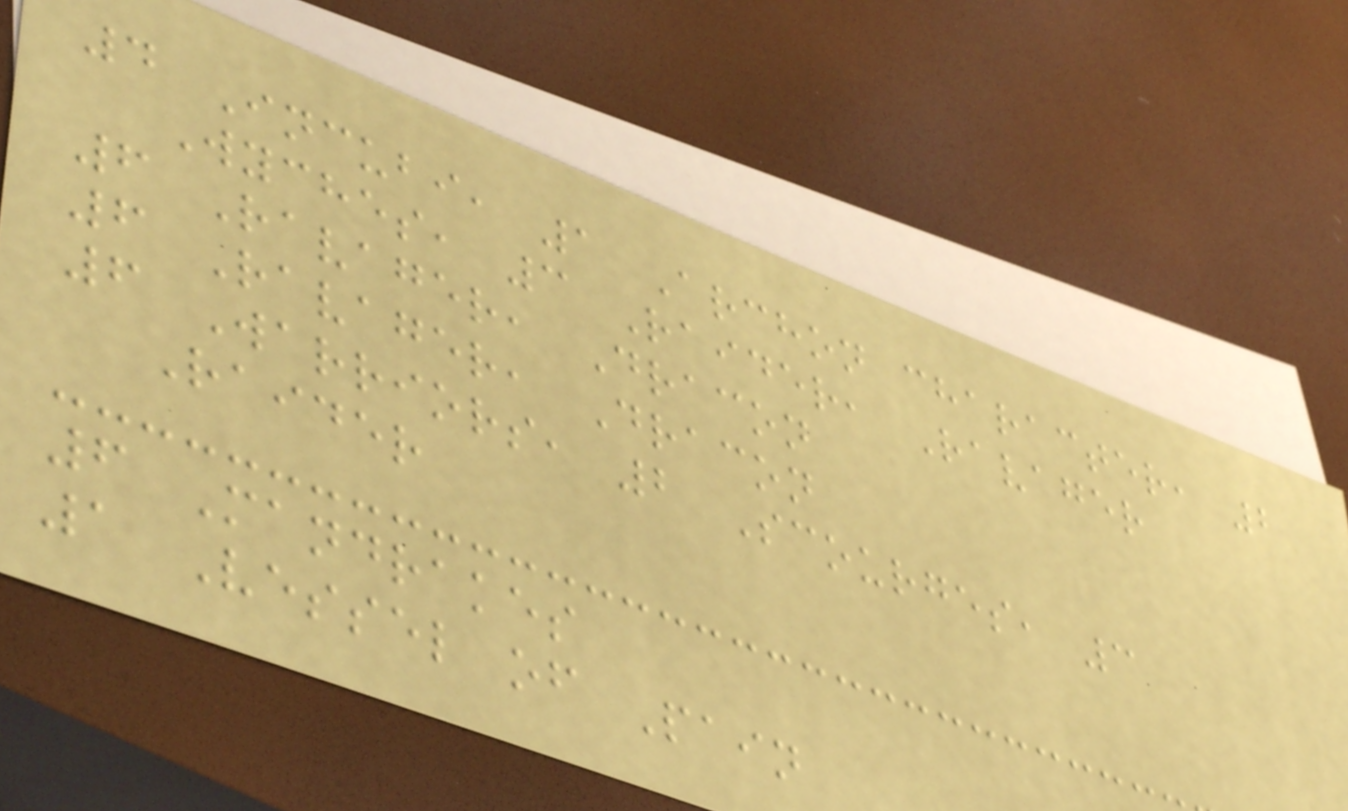4 Incubi, 1 Archon character, 2
Wyches, 3 Raider, Ravager
6 Ravager, Dracon
6 Ravager, Dracon
6 Warriors, 2 Scourges, 3
Raider
6 Mandrakes
1 Vessel of Pain
